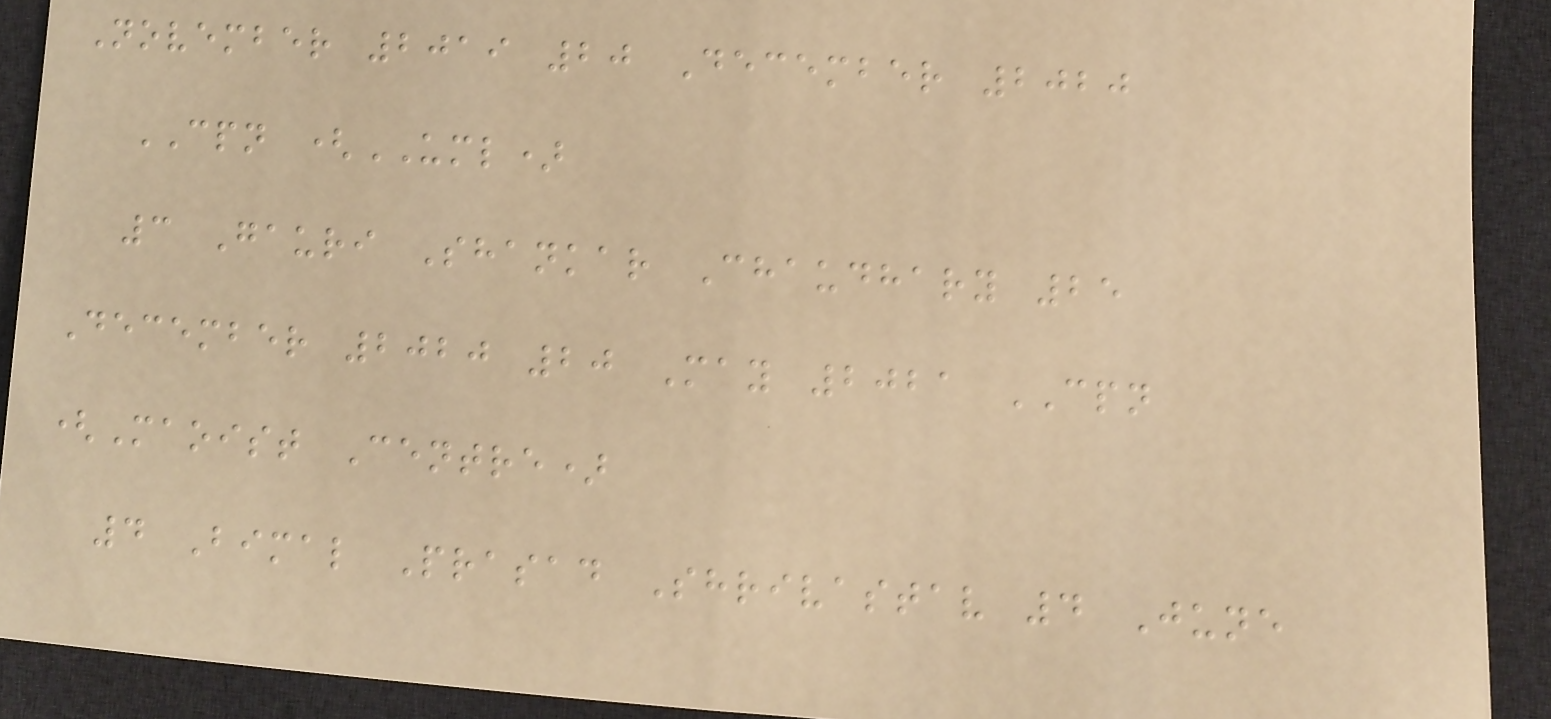November 2019 20 December 2020
CPN (UML)
3 Gauri Shankar Chaudhary 25
December 2020 20 May 2021 CPN
(Maoist Centre)
4 Bimal Prasad Shrivastav 4 June
